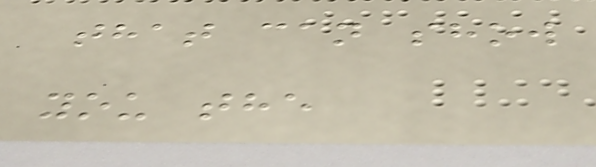that can show
you the
